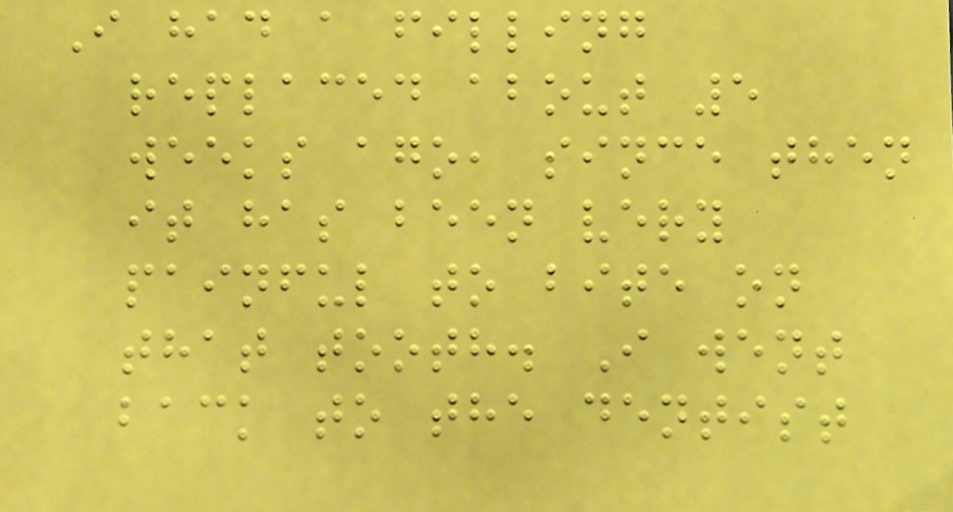I had a filling
replaced about 5
weeks ago, since then
it has been very
painful to bite on
that tooth. I went
back to the dentist
